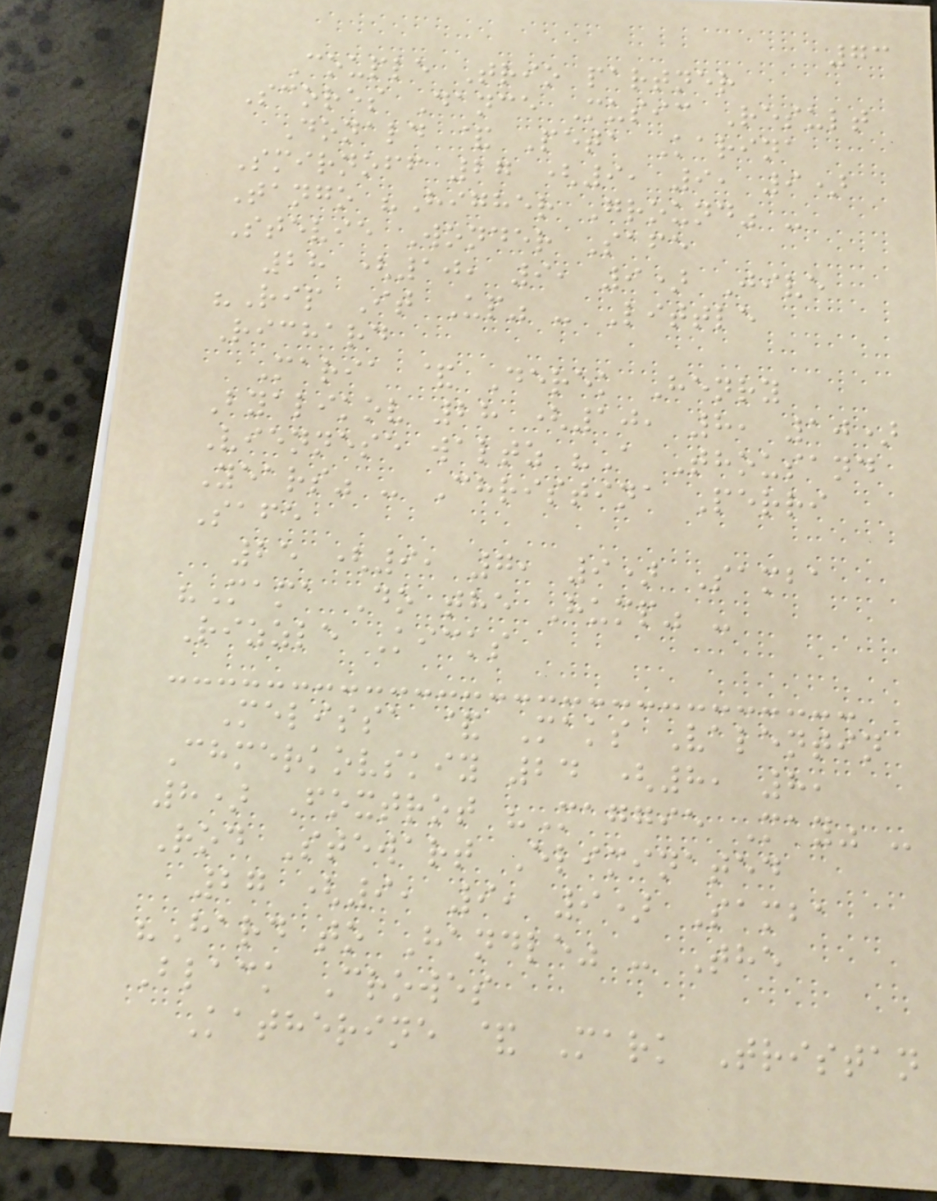73
Couple Trio partner
Scores Dance Music Result
Donald & Peta Karina
Smirnoff 27 (9, 9, 9)
Tango "Higher Ground" -
Stevie Wonder Safe
28 (10, 9, 9) Jive
"Rip It Up" - Little
Richard
Maria & Derek Henry
Byalikov 28 (10, 8, 10)
Viennese waltz "A Thousand
Years" - Christina Perri
Safe
25 (9, 7, 9) Samba
"Mama Do the Hump" -
Rizzle Kicks
Melissa & Maks Valentin
Chmerkovskiy 24 (8, 8,
8) Foxtrot "Maggie May" -
Rod Stewart Eliminated
27 (9, 9, 9) Samba
"Hard to Handle" - The
Black Crowes
Katherine & Mark Tristan
